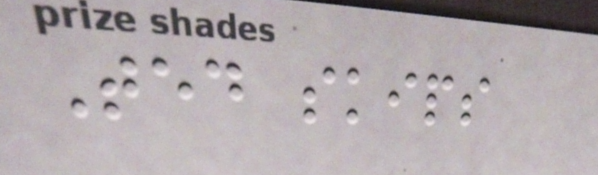Ted skips
